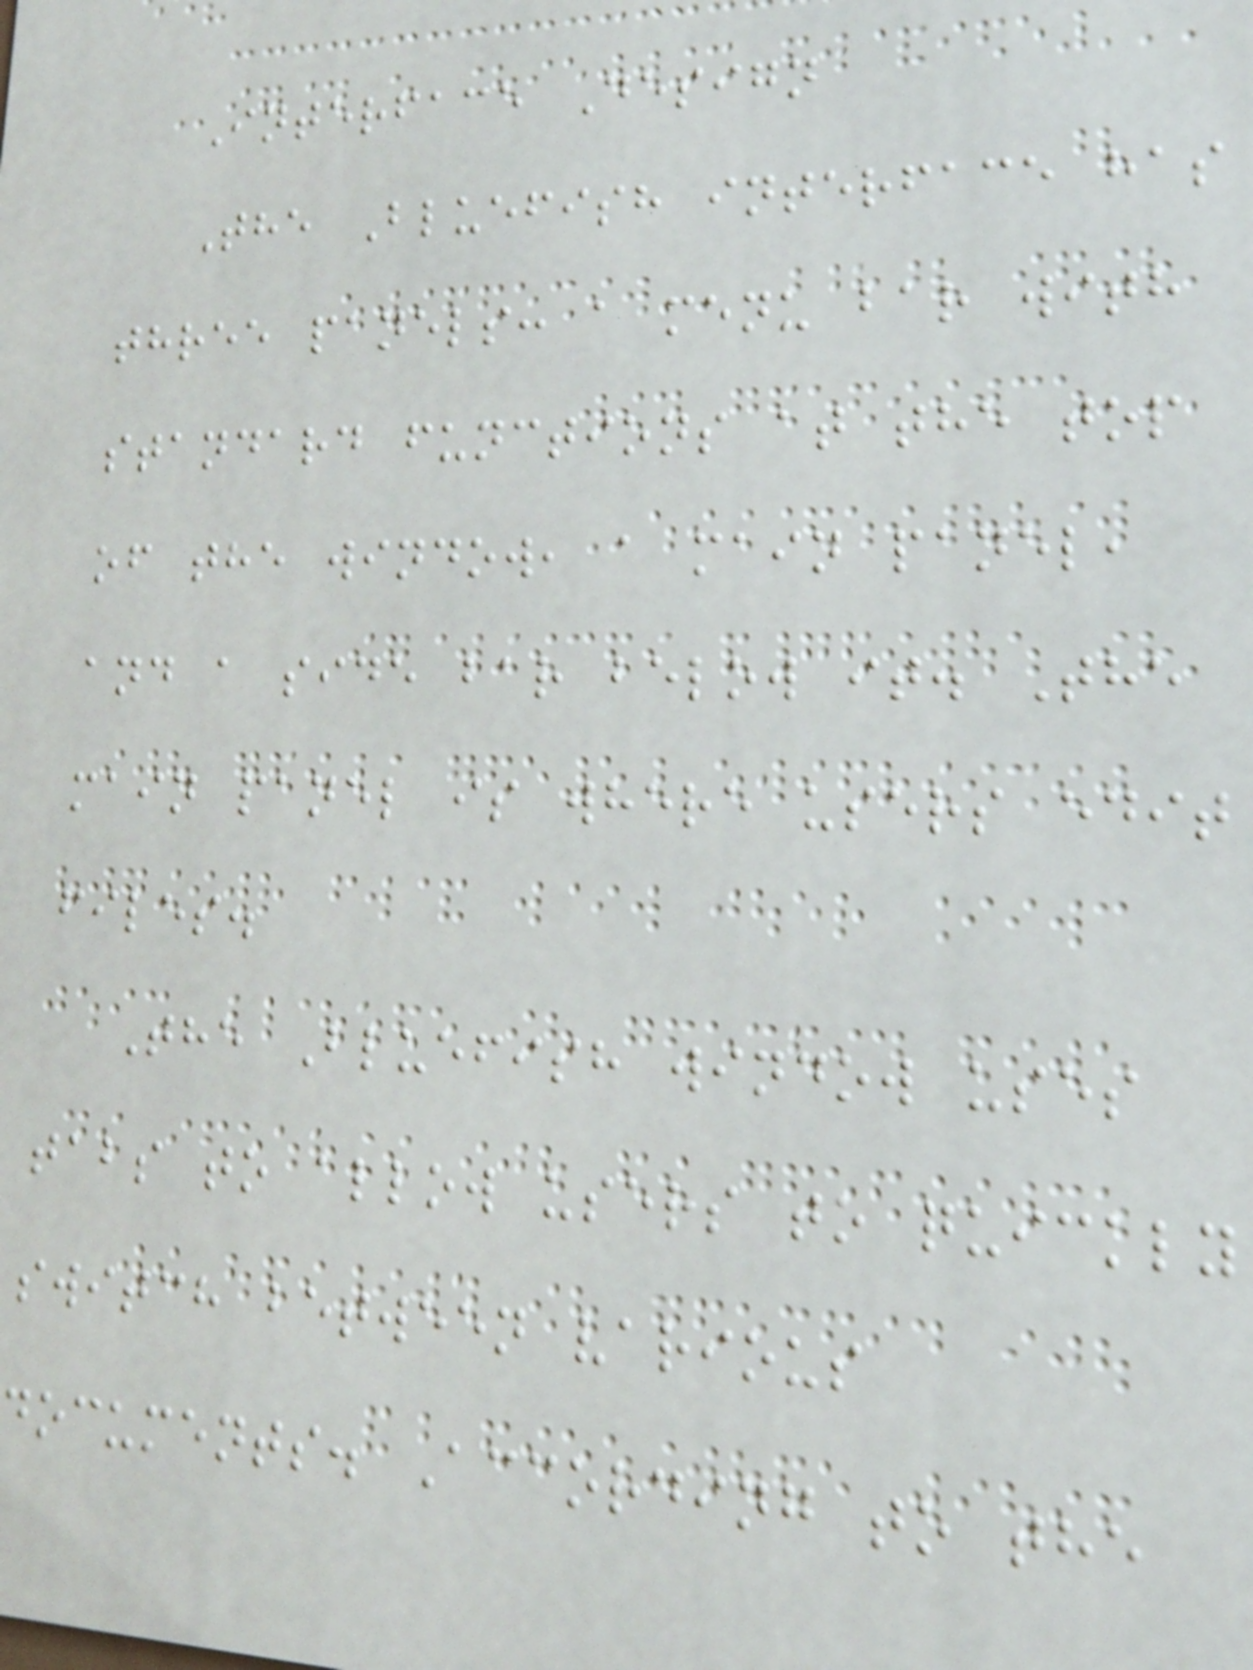Interface Design
The Bluefish interface has
three panels: a menu bar with
standard functions at the top
of the window, a main panel,
and a side bar below it. The
main panel is where users edit
files.
The Bluefish window uses
tabs to allow users to quickly
switch between various
documents. According to the
